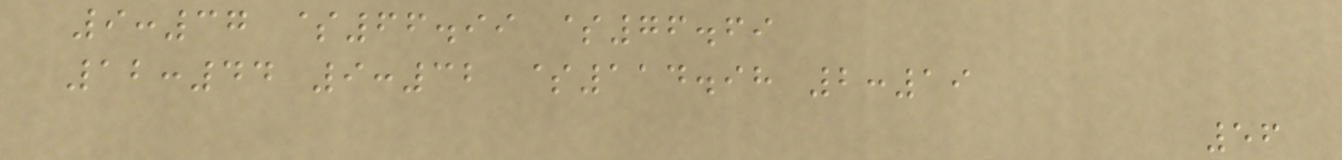9:37 $66.99 $76.69
12:44 9:32 $114.98 2:19
56
